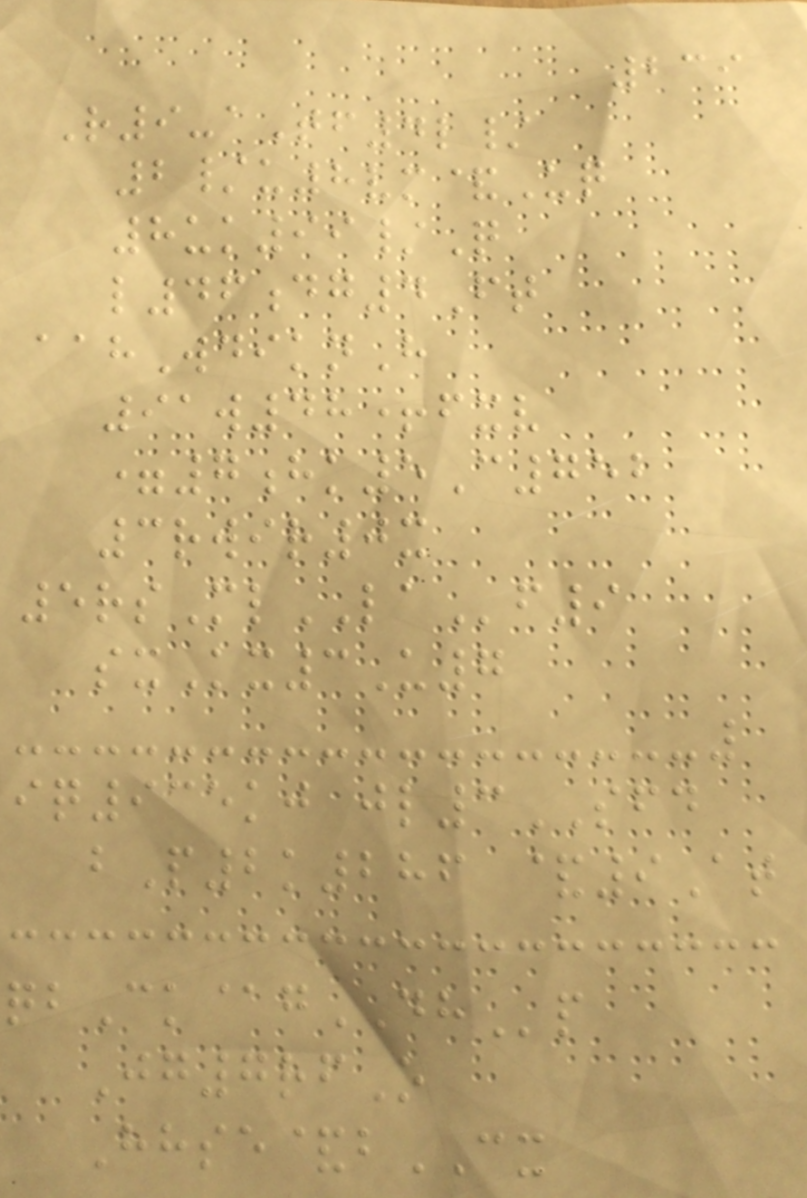239
R9-aTf4l/
2/u8vm&Uq
8uk99/Q
l46dg4Ft
aahWdiknH
91w48+fxv
=7hk5C752
3rwir0x
5rsMlLAf9
sxKx3U7
iq935kj jl3SFD
bP2k286 &9At
qbCk@gDHp
Jg7rfO
Hhse&bCX
